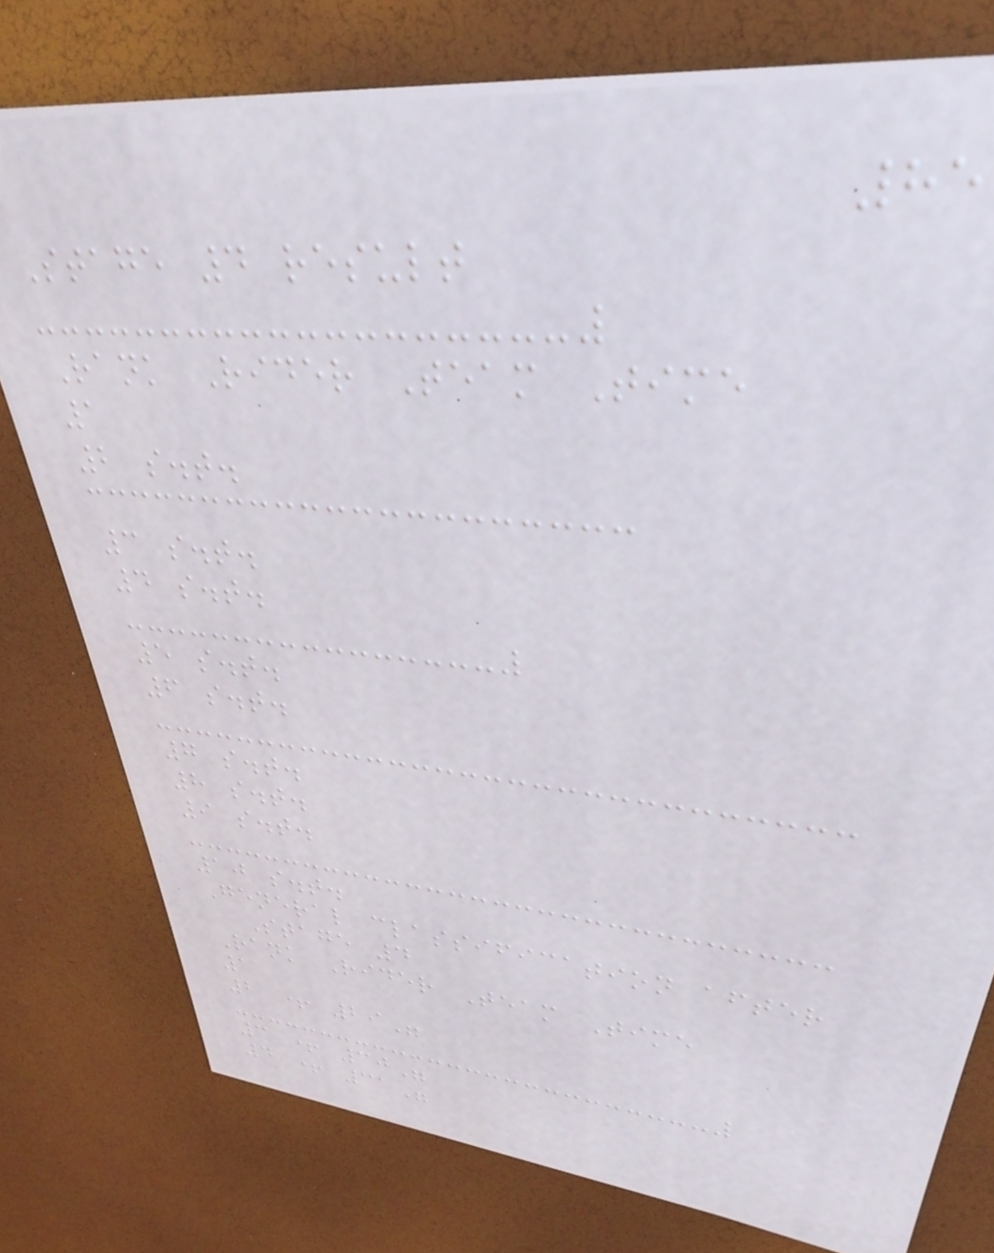85
Stage 4 result
Rank Rider Team Time
1
2 s.t.
3 s.t.
4 s.t.
5 s.t.
6 s.t.
7 s.t.
8 s.t.
9 s.t.
10 s.t.
General classification after
Stage 4
Rank Rider Team Time
1
2 + 29"
3 + 30"
4 + 31"
